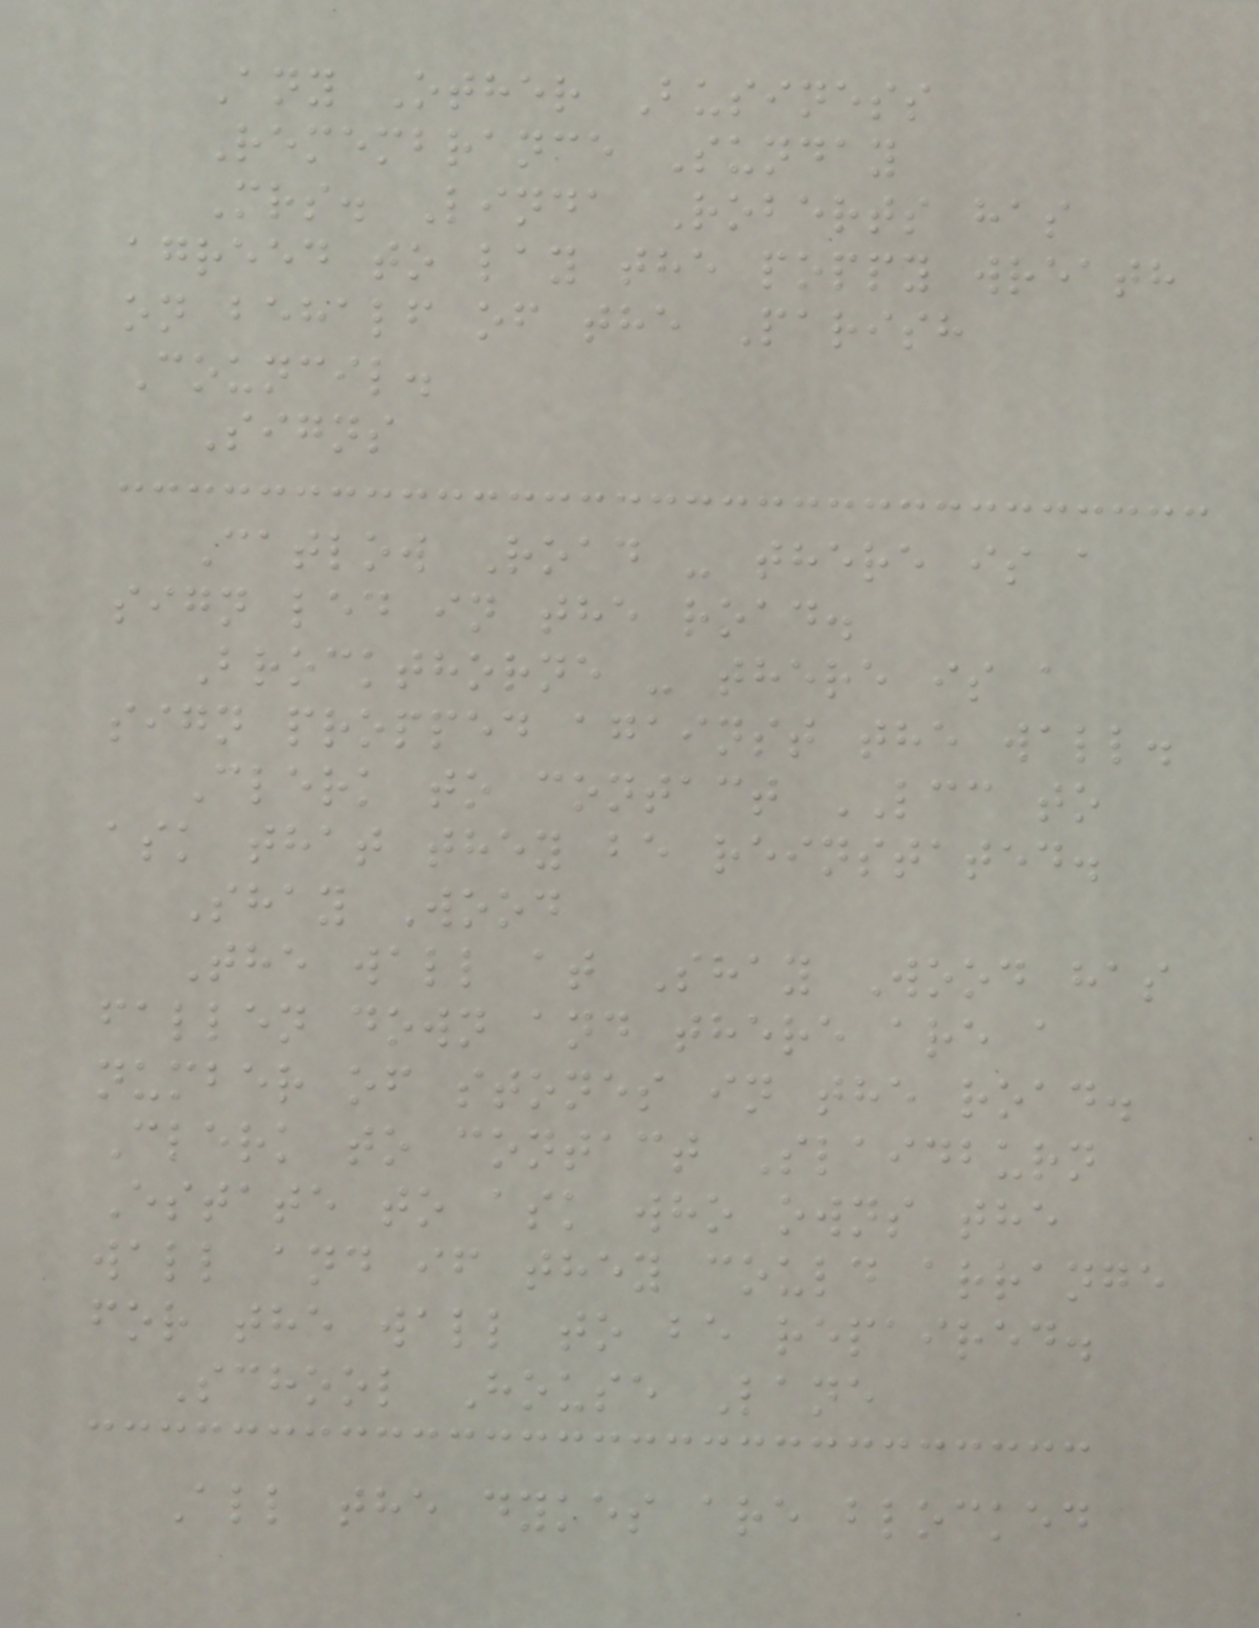Any Other Business
Remembrance Sunday
Mrs. Linda Roberts has
agreed to lay the poppy wreath
on behalf of the Parish
Council.
Signs
Catlow Road - there is a
sign led in the road.
Brockthorne - there is a
sign propped against the wall.
Clerk to contact LCC to
ask that they be reinstated.
Shay Wood
The wall at Shay Wood has
fallen down and there are a
number of stones in the road.
Clerk to contact Slaidburn
Estate to ask who owns the
wall and if they could arrange
for the wall to be repaired.
School House Lane
All the dykes are blocked
